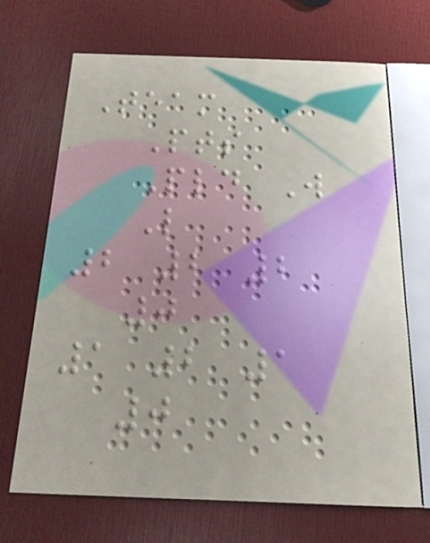Team
Pts
Pld W
L
2 2 2
0
1 2 1
0
